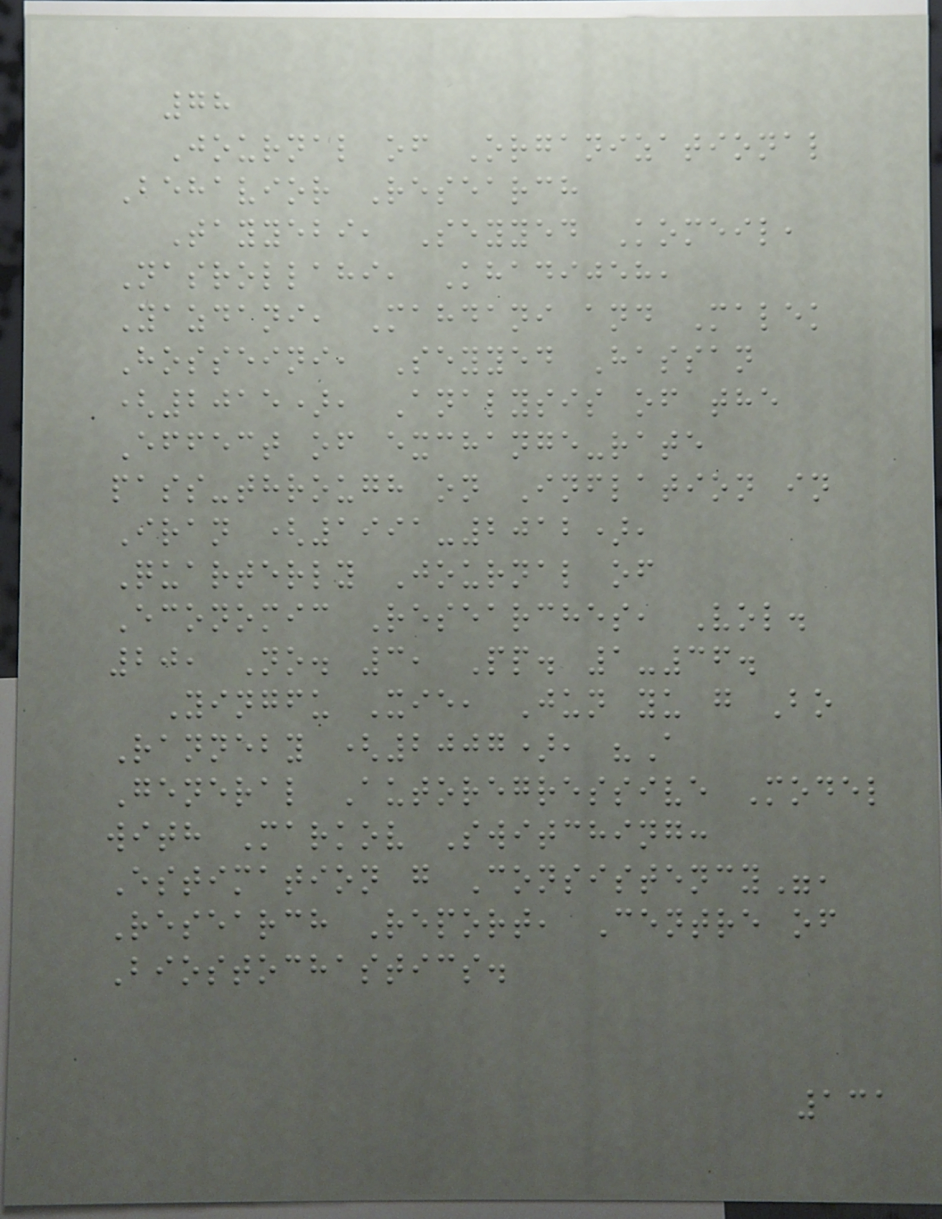78
Journal of Organizational
Behavior Research
Tayyebi, Seyyed Komeil,
Nasrollahi, Khadijeh,
Yazdani, Mahdani and Malek
Hosseini, Seyyed Hassan
(2015), Analysis of the
Effect of exchange-rate
pass-through on Inflation in
Iran (1991-2012),
Quarterly Journal of
Economic Researches, Vol.
20, No. 3, Pp. 1-36.
Yingfu Xie, Jun yu g Bo
Ranneby (2007), "A
General Autoregressive Model
with Markov Switching:
Estimation g Consistency",
Research Report, Centre of
Biostochastics.
131
